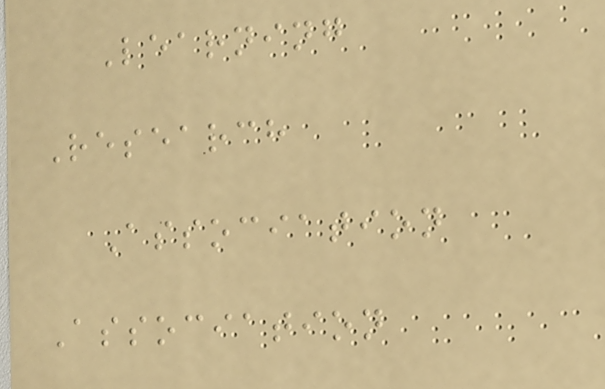Learning
Research
Association
Association
